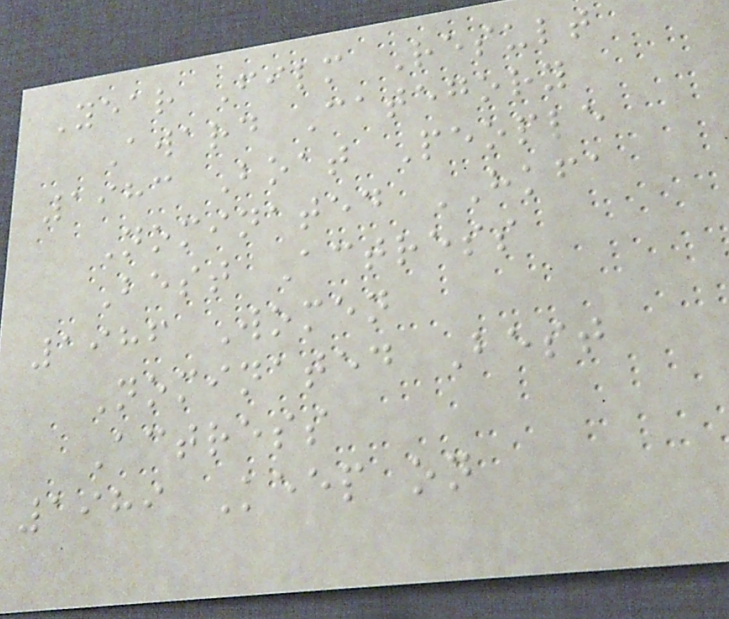Year Film Result
Award Category
1983 Boat People
Nominated HKFA
Best Actress
1986 Women
Nominated Best
Actress
1989 Keep on
